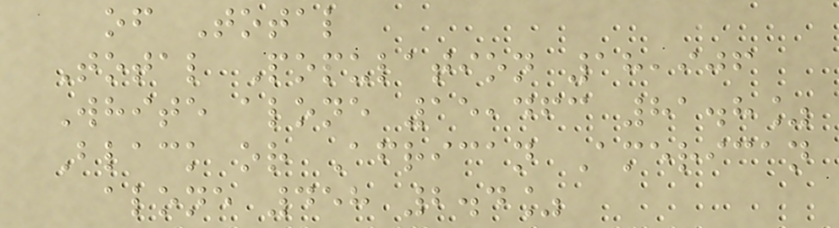of Total
Total Population 18,906
White alone 15,463 81.8%
Black or African American
alone 458 2.4%
